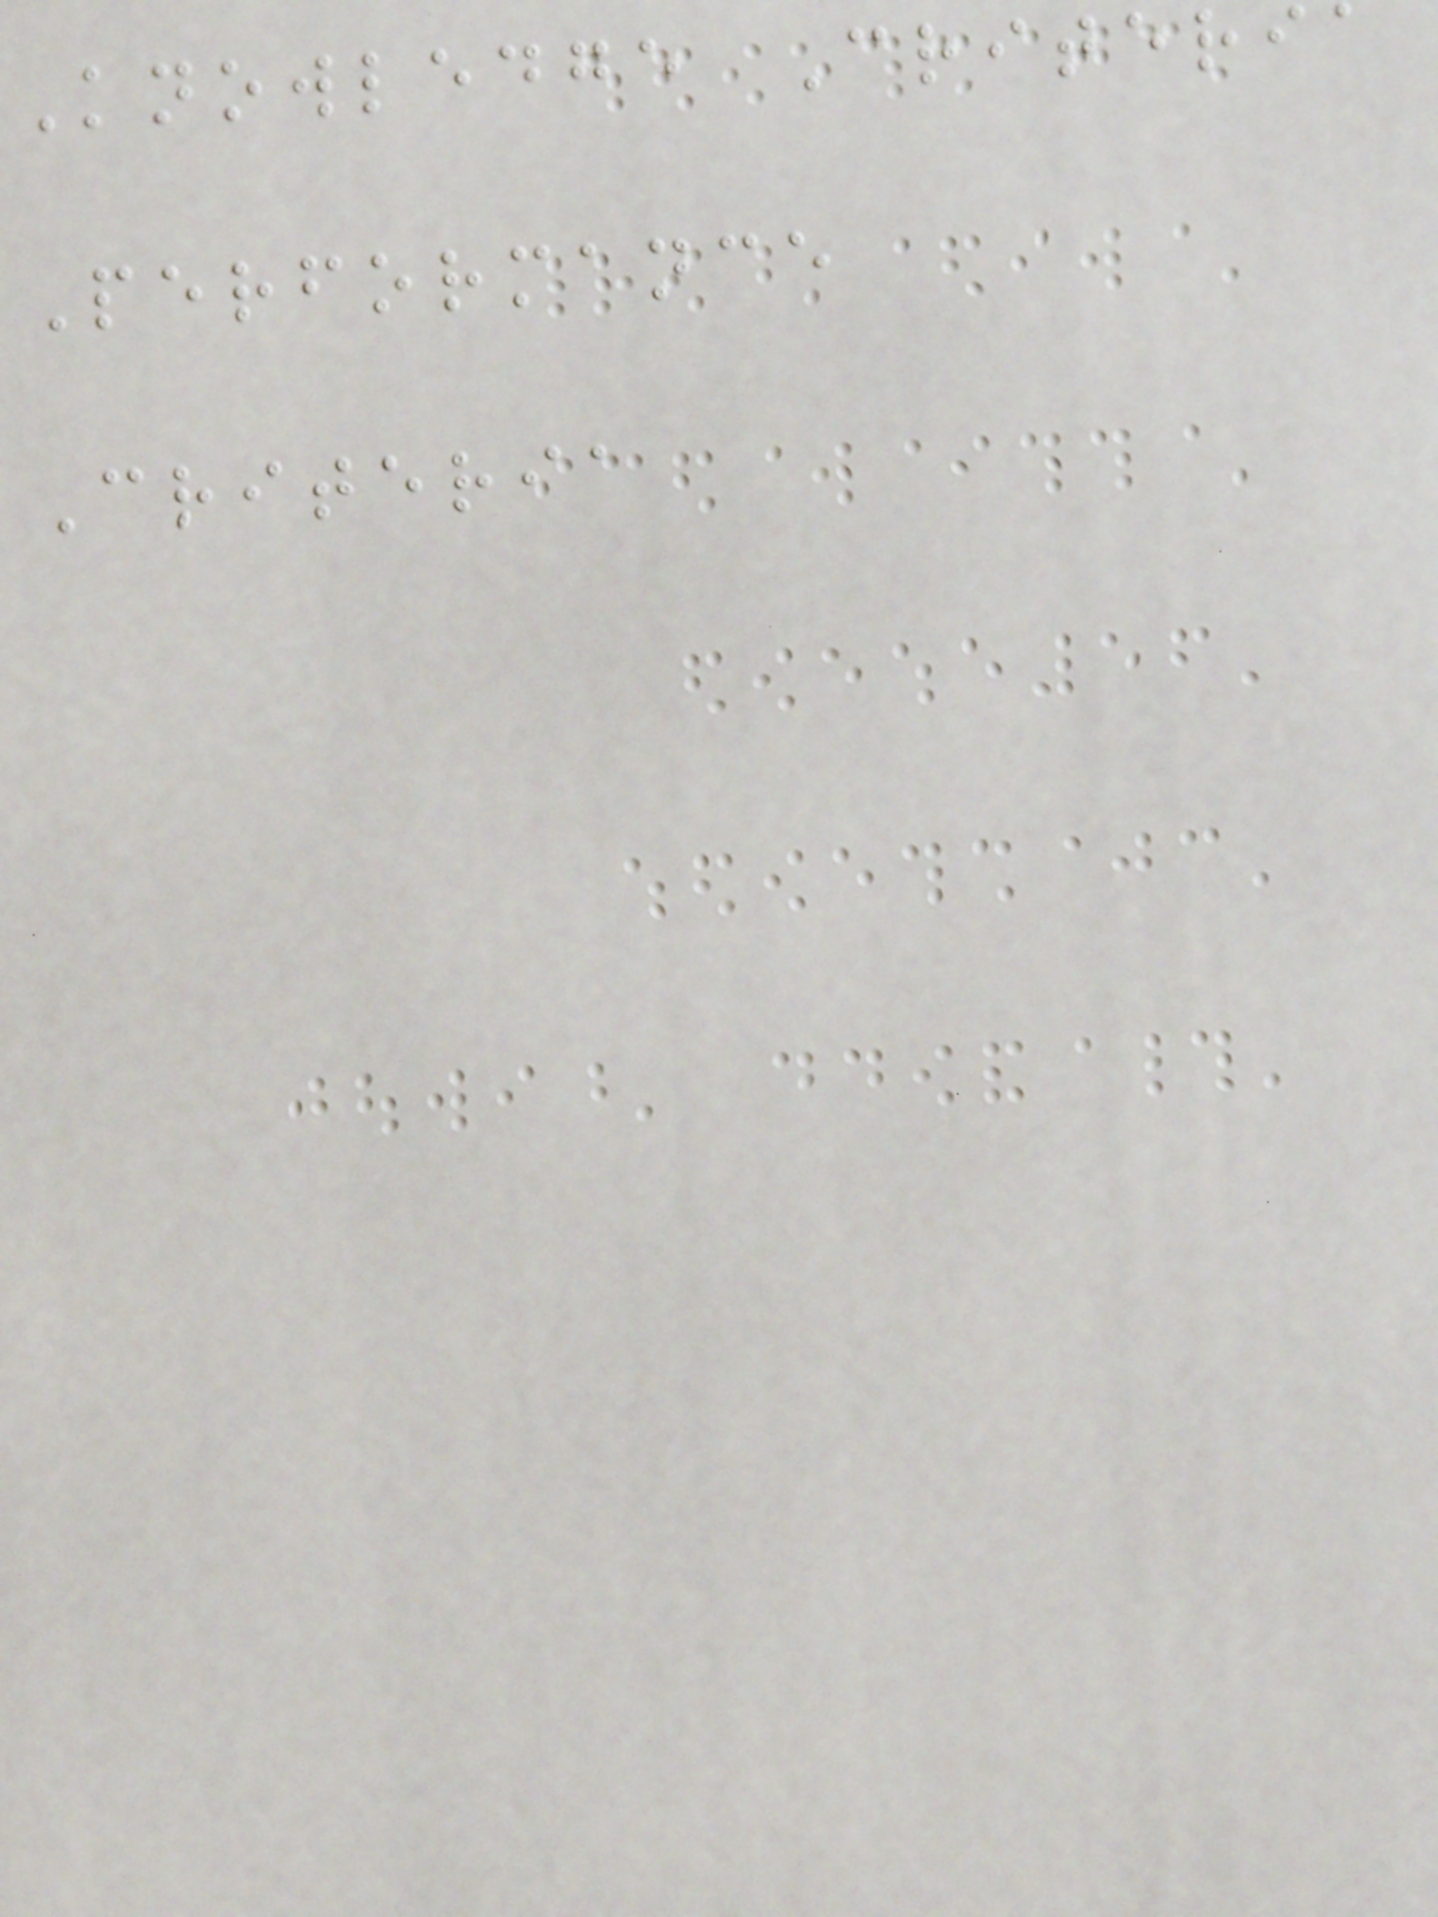Knowledge Criteri
Performance
Criteria
